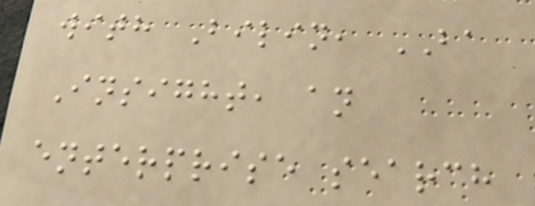with Bilin, BA
Insight, an
enterprise search
